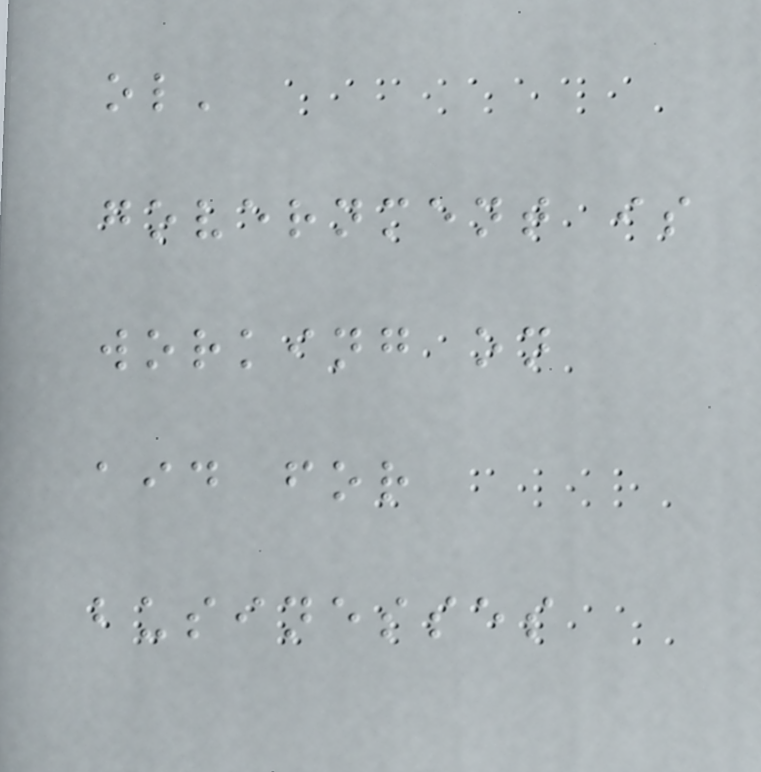ol'
government is
working on
aid for
businesses
